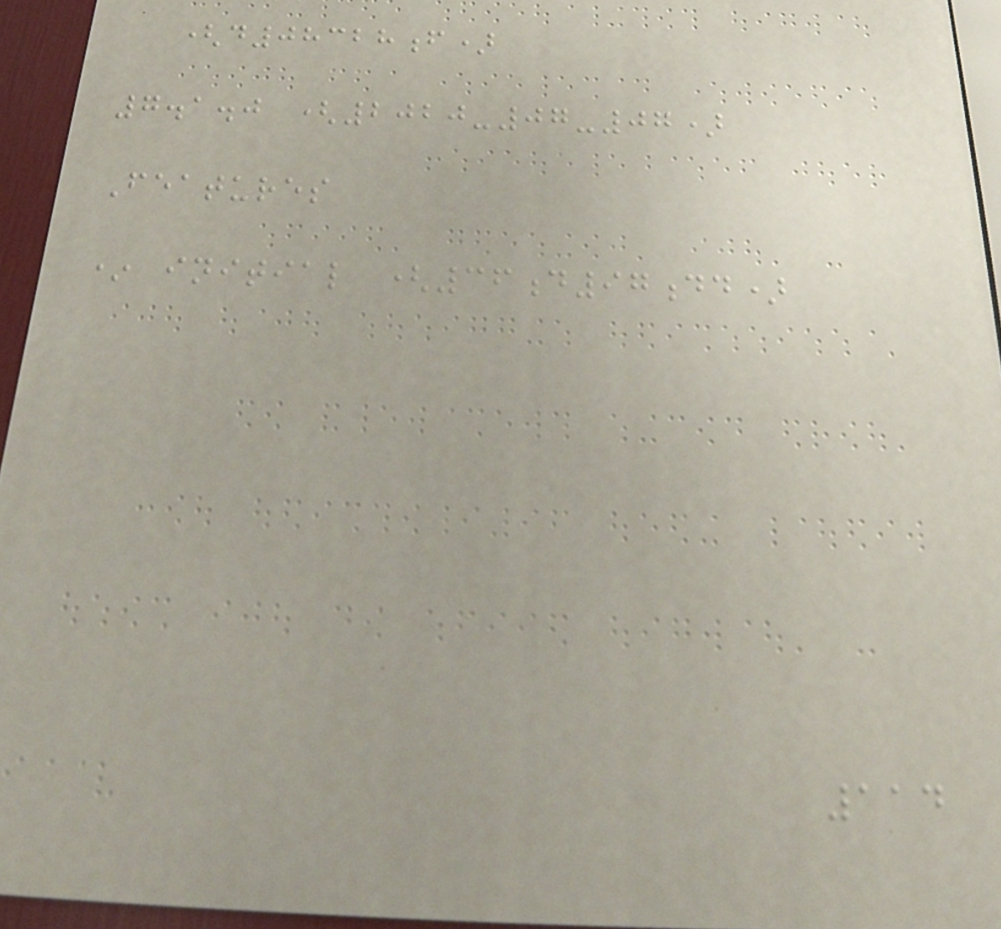(d08328f)
7.1.0 (2020-07-07)
Features
* initial (36d97dd)
114
